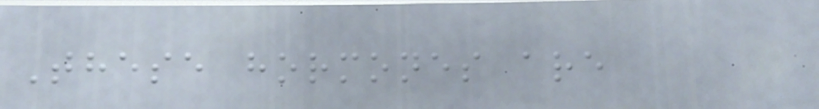These hormones are
